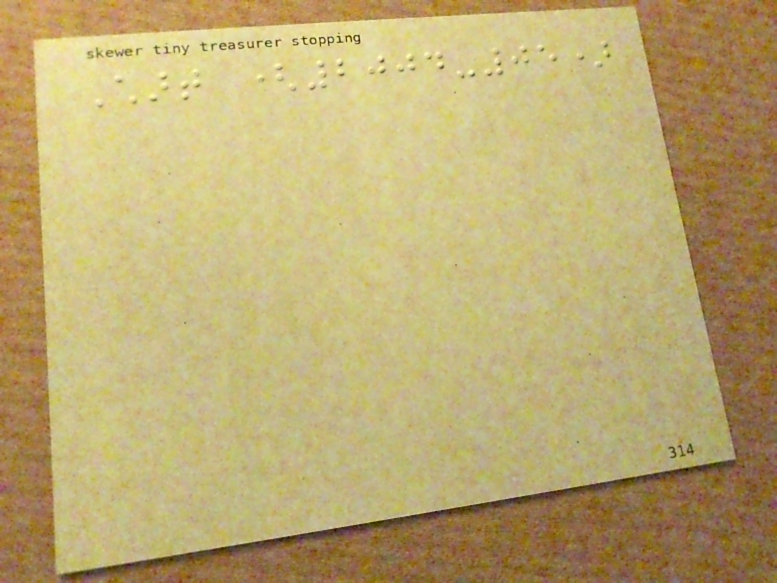Chart (2004-05)
